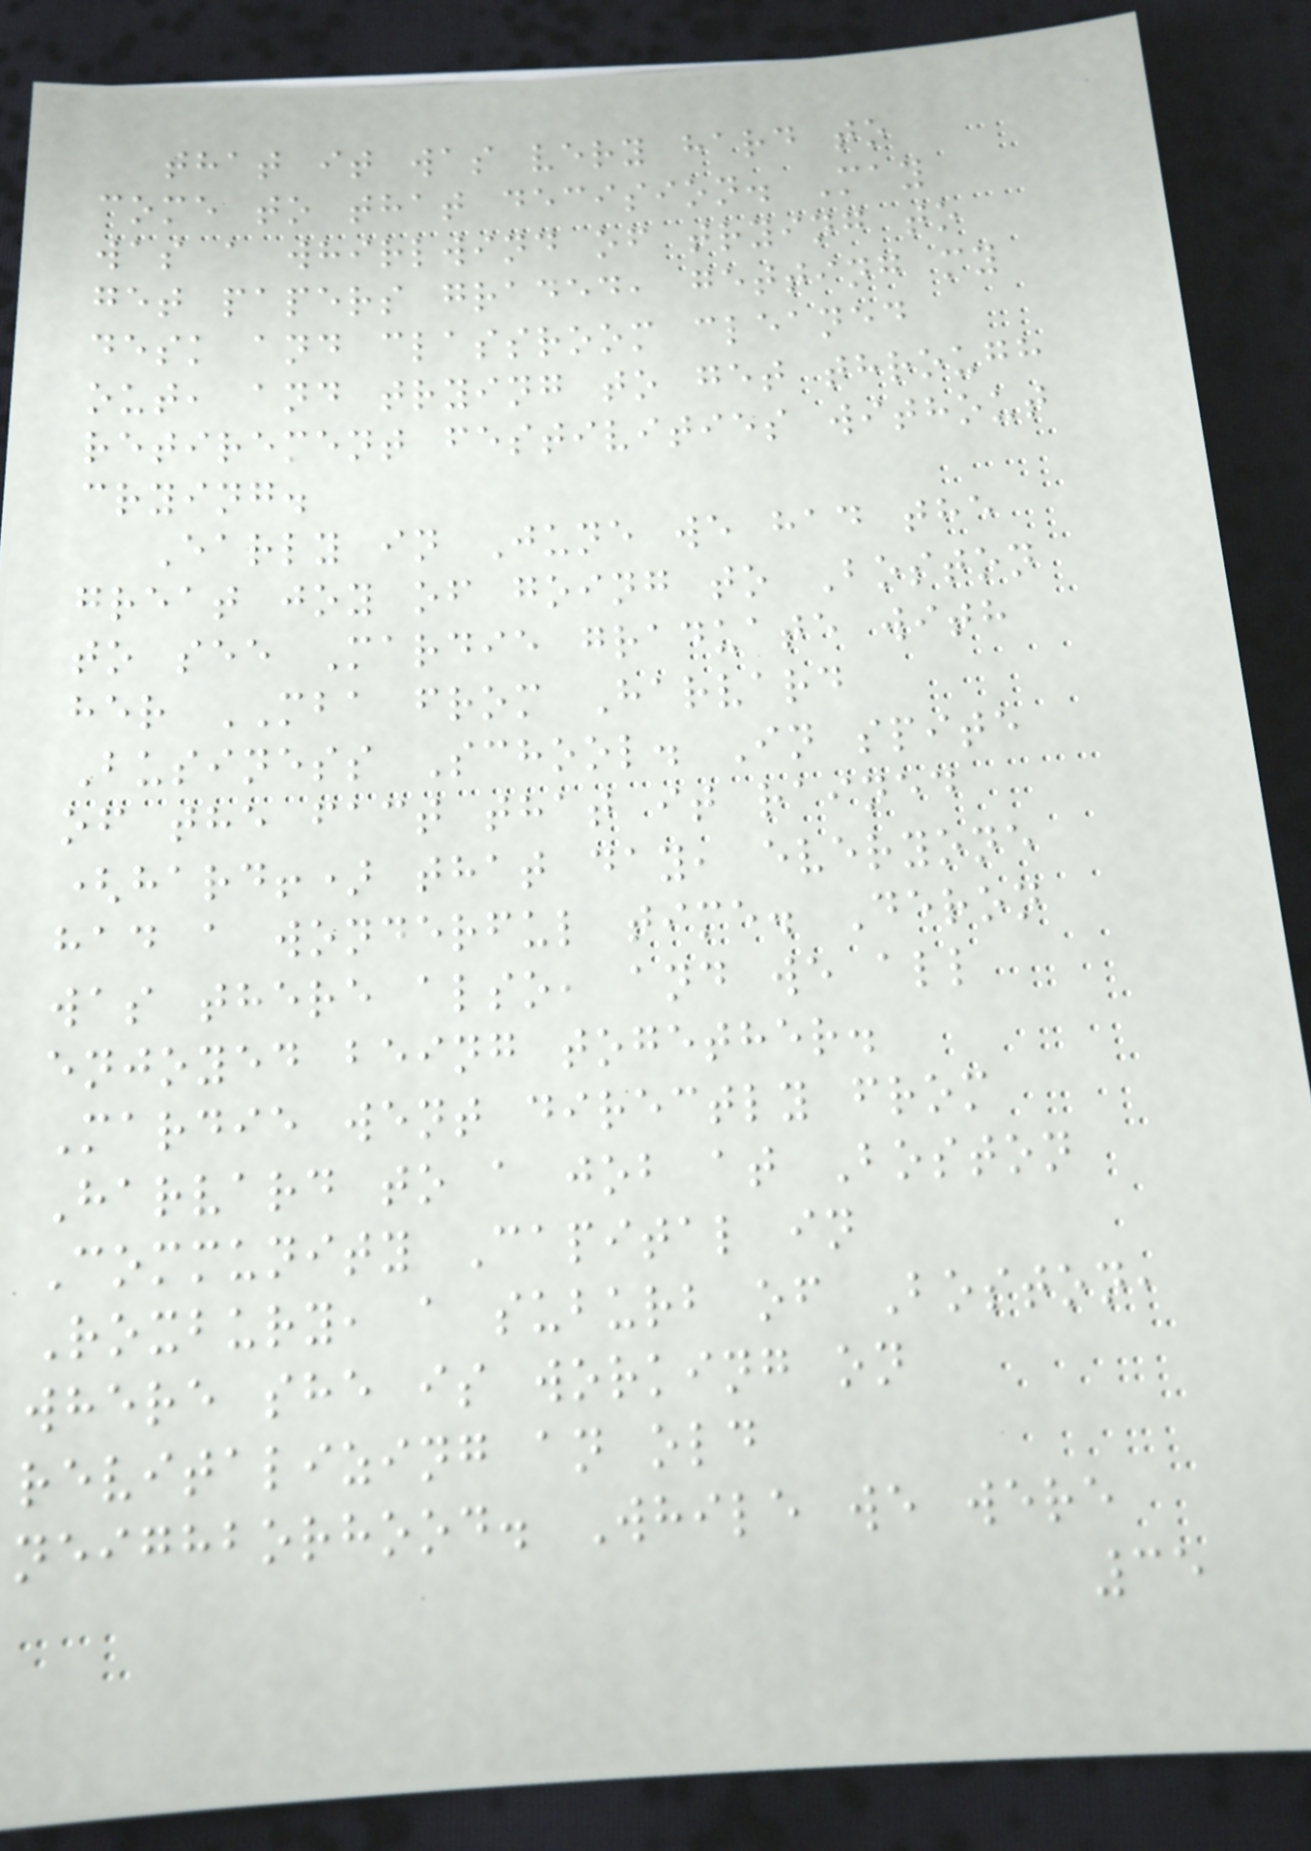that it was very hard to
come to that decision. May
was a whirlwind of trying to
get papers graded, getting my
desk and classroom cleaned
out, and trying to get through
retirement festivities without
crying.
Early in June we had the
great joy of going to Boston
to see Mardie graduate with
her MBA from Harvard
Business School. In spite
of the fact that it rained
(hard!) that day, everyone
had a wonderful time. Deron
was there also, and we all
enjoyed being together.
Mardie went directly from
Harvard to a job at Boston
Community Capital in
Roxbury, a suburb of Boston,
where she is working on
revitalizing an old
neighborhood. While we were
35
